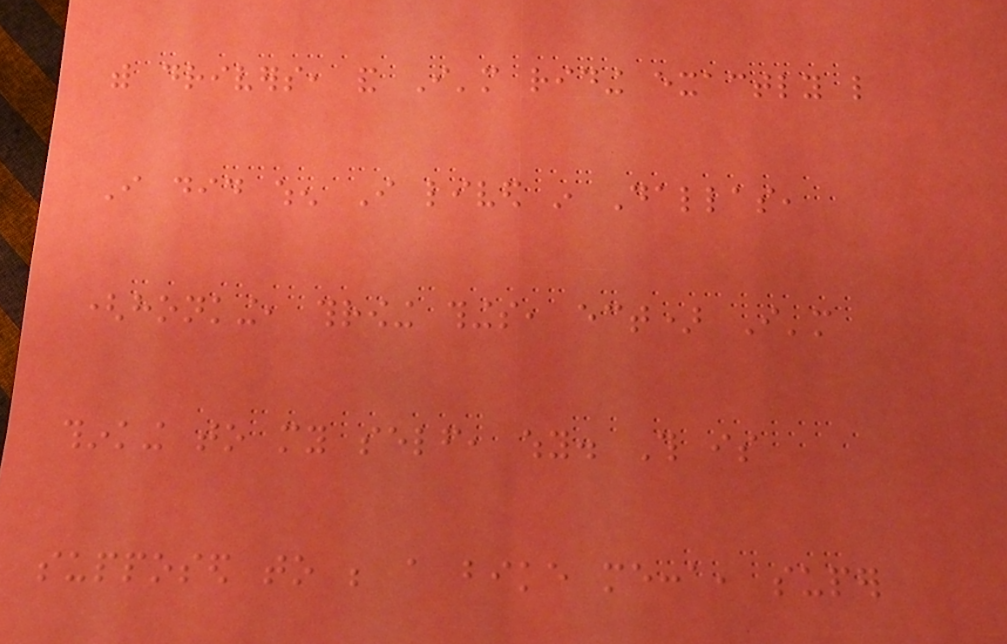with drivers, and I'm riding exactly like
I did when I lived in Dallas,
(honking, throwing things, ect) I'm
thinking to my self, why. This is
supposed to be a bike mecca, super
